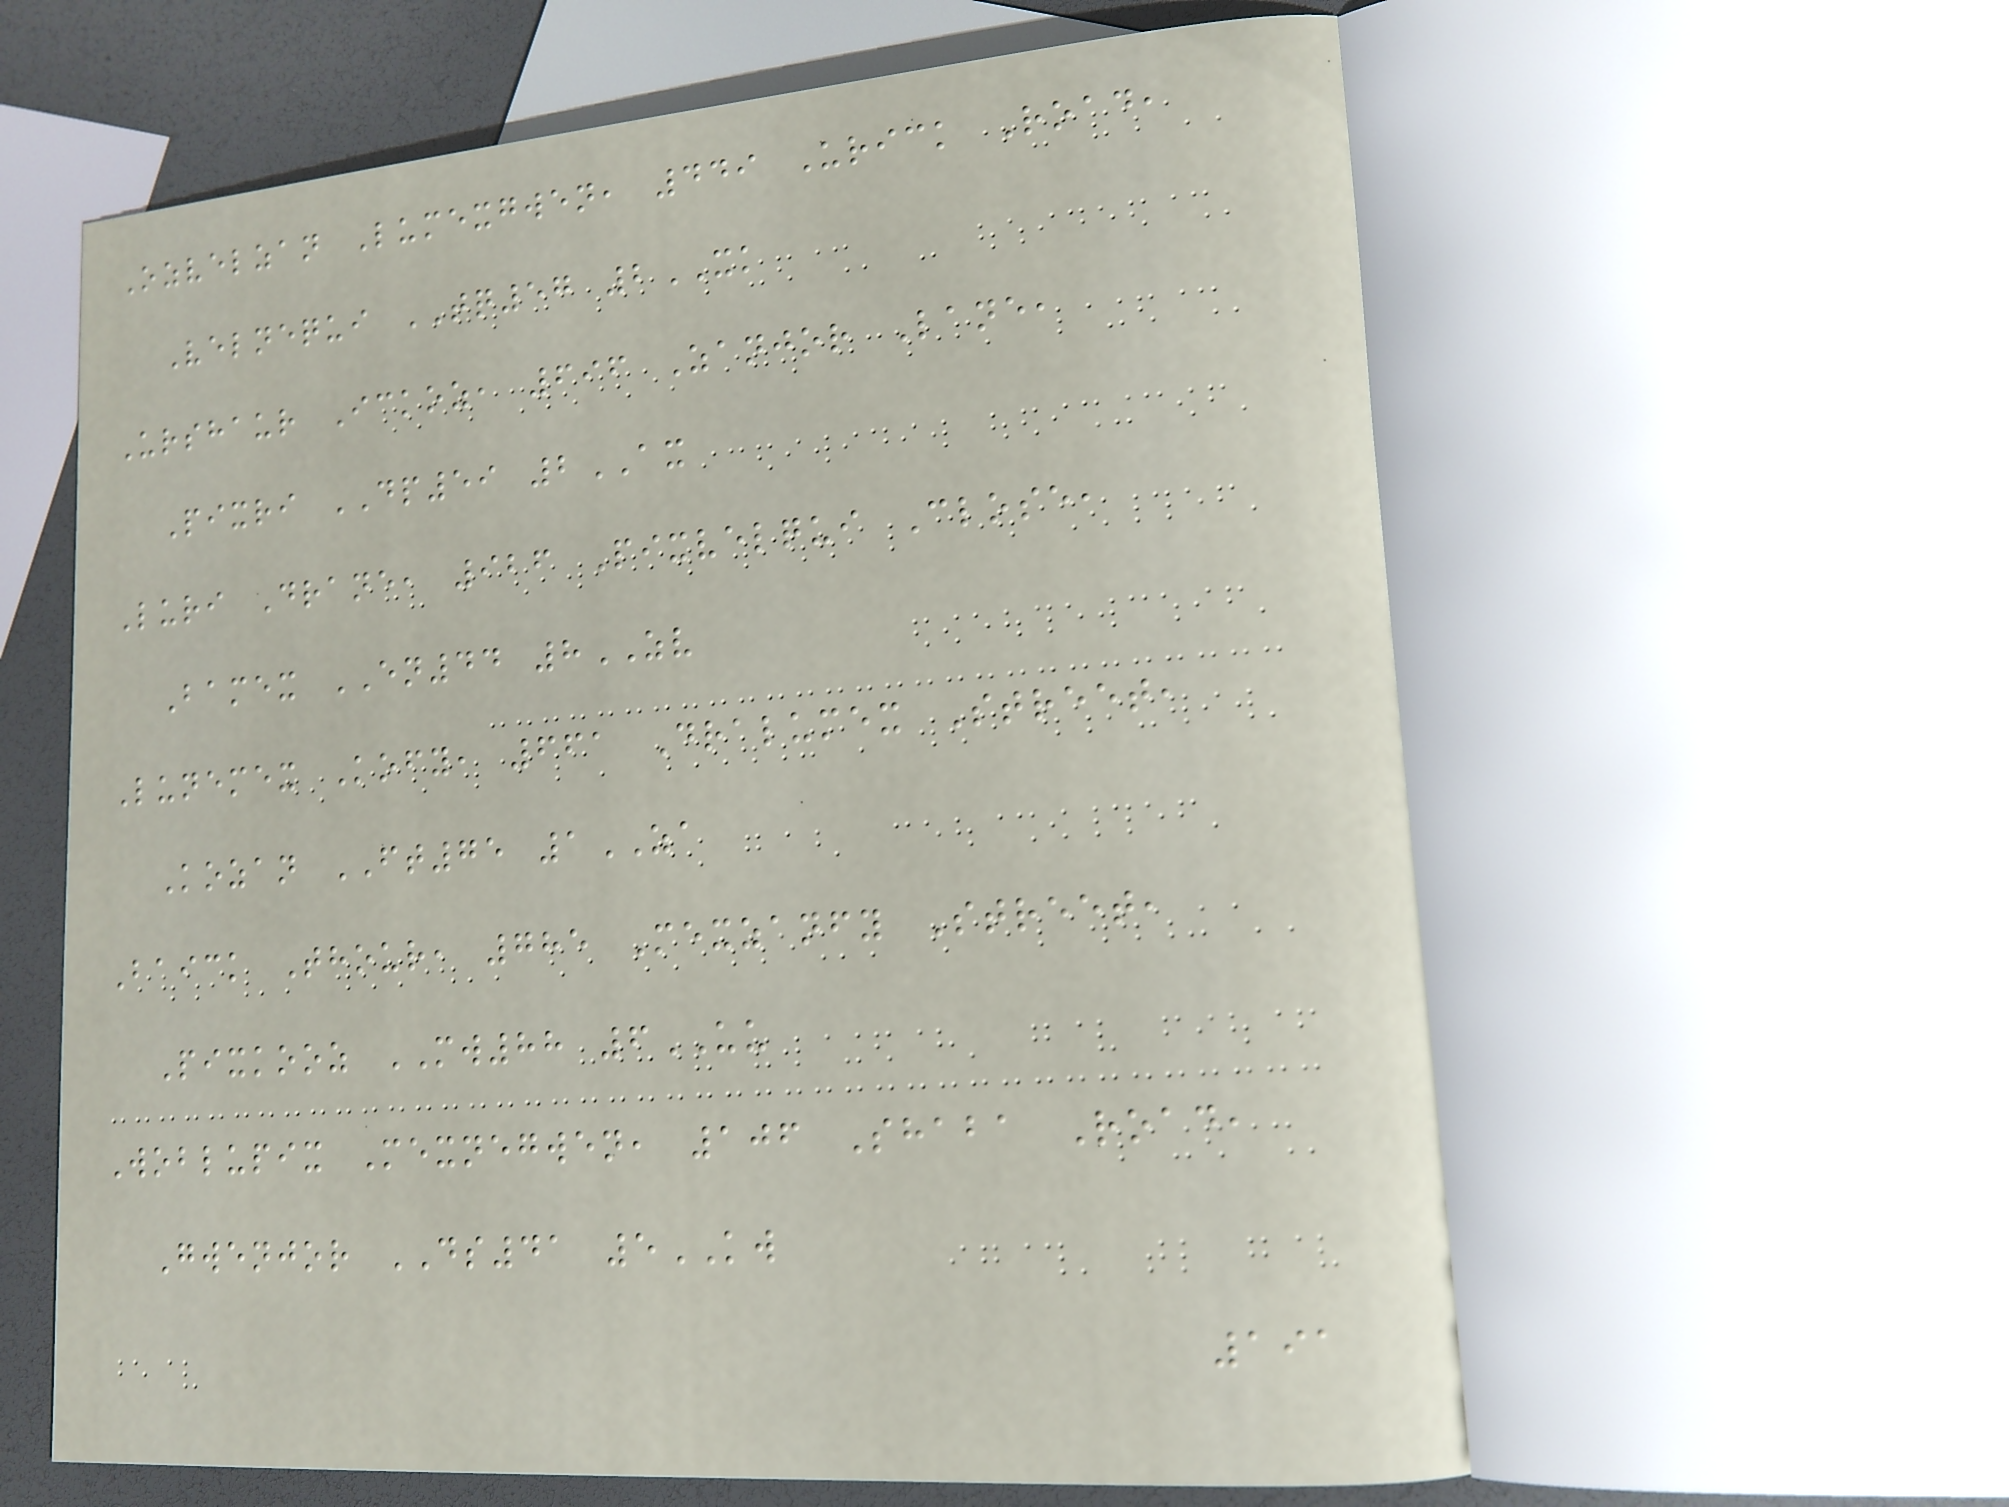Ozvelzan Lumexgwen, 449 Urick Road,
Velnequi TQ57 2XK
Urshaur Ickoz, 696 Zanjor Lane,
Pixri DP59 2AX
Luri Drane, 926 Pixvelqui Close,
Bamex EN44 8ZV
Lunemex Kofy, 661 Dralumex Street,
Kozan FT75 1ZA
Baick Thour, 785 Mexzanfy Street,
Pixkooz MW88 6UU
Woblupix Mexnegwen, 106 Shaba Road,
Gwenjor DS41 5KW
191
